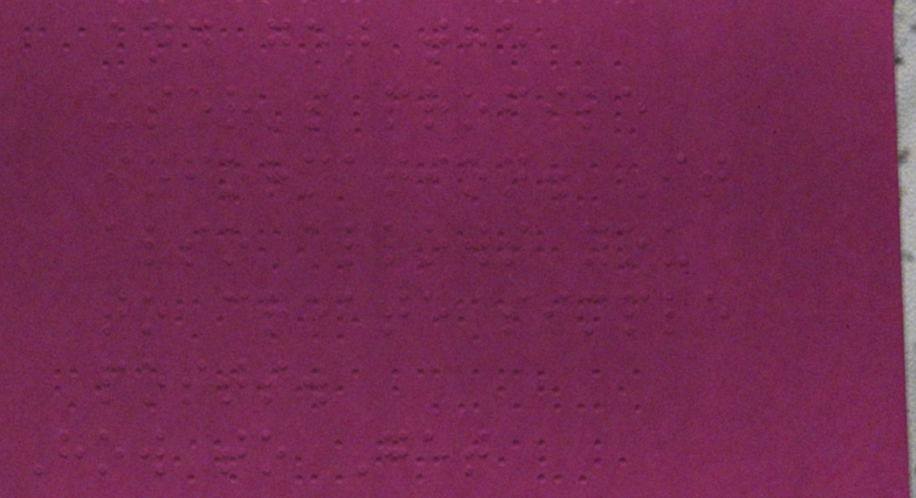and get the
user's profile
information. It
also allows you
to create simple
posts.
How to Get
